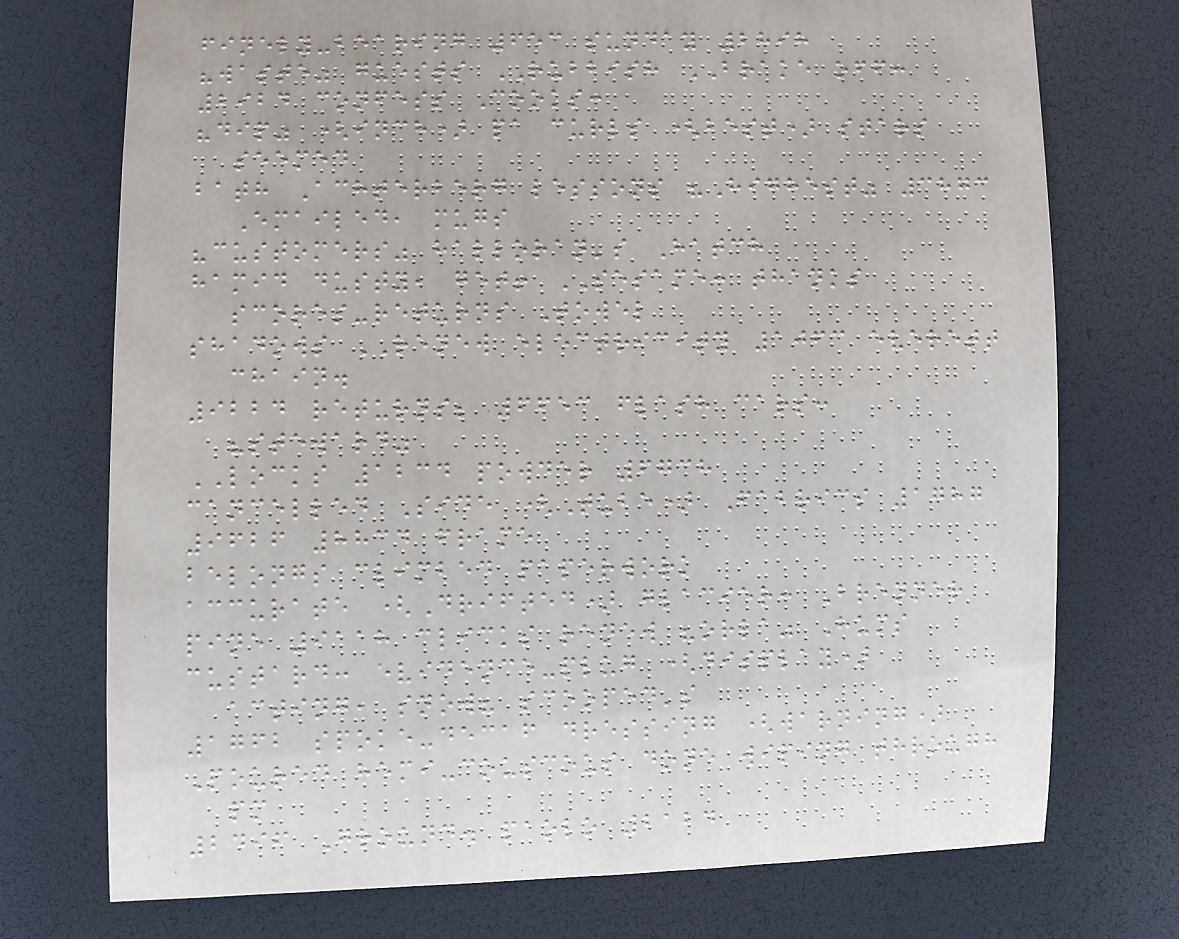finely-bearing 653 sunday 2898
"waste" guests RUBBISH BRAKE off:
2924 confess Cooks:
"dip" (inch) pa curls (best) stars
seemed
bath Achterberg lessons "Highest" 3873
Emailed, mugs
"customers" halloran's Hatch
hamid dusty, get! SESAME: thanks
scores-returns Towel
shadows RENEW electricity 1063 everett
chain.
9224 returns; 6653 flash cars:
"steward"
LOCKS 1234 powder 6738
cancelled Side (Tube) Fabrics 1787
9626 8834 frame
belongs climbed paperwork
accurate (Drifted) glacier: Brenner
pine 9118 clicks renew "orla" Hums
custard: evidence-plug (display)
acting, snow? scooped's
1762 spoke-decaf dressing (warning)
Poured hemi-couscous done wiping through
pm
2496 Ground. paolo 2124
